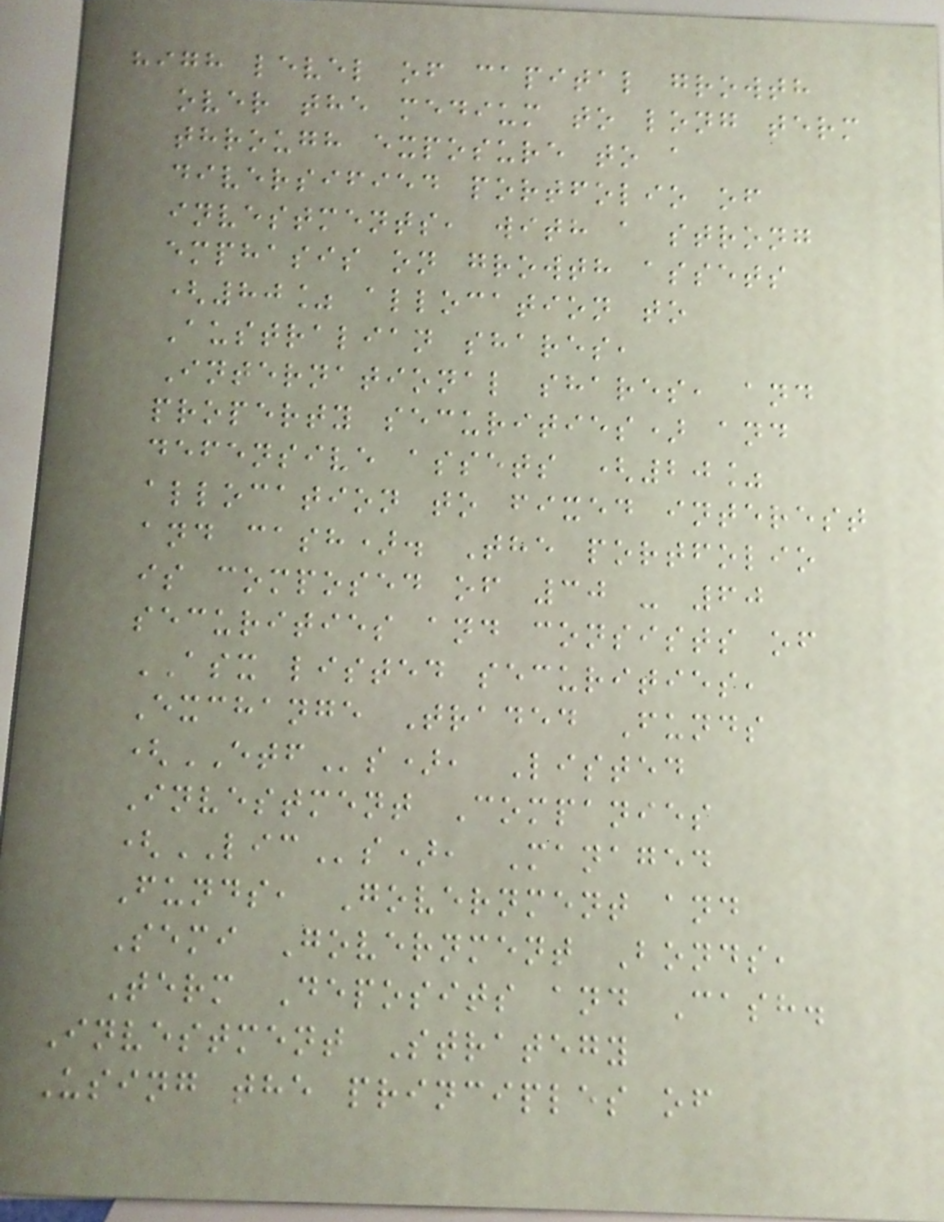high level of capital growth
over the medium to long term
through exposure to a
diversified portfolio of
investments, with a strong
emphasis on growth assets
(80% allocation to
Australian shares,
International shares, and
property securities) and
defensive assets (20%
allocation to fixed interest
and cash). The portfolio
is composed of 30 - 60
securities and consists of
ASX listed securities,
Exchange Traded Funds
(ETFs), Listed
Investment Companies
(LICs), Managed
Funds, Government and
Semi Government Bonds,
Term Deposits and Cash.
Investment Strategy
Using the principles of
